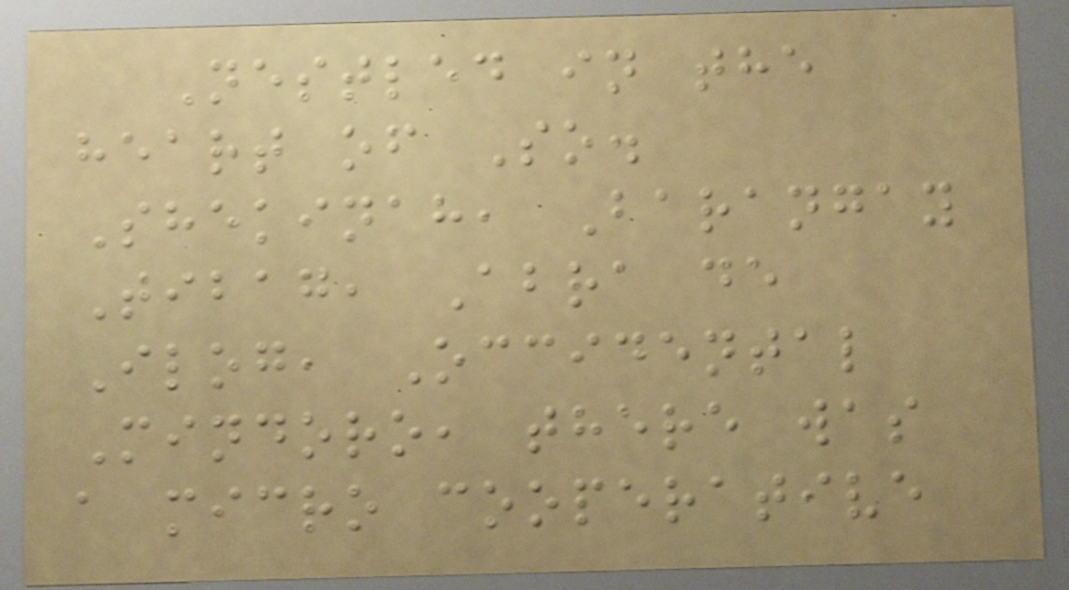Nestled in the
heart of So.
Shekinah, Barangay
Tibag, Abra de
Ilog, Occidental
Mindoro, there was
a micro cooperative
